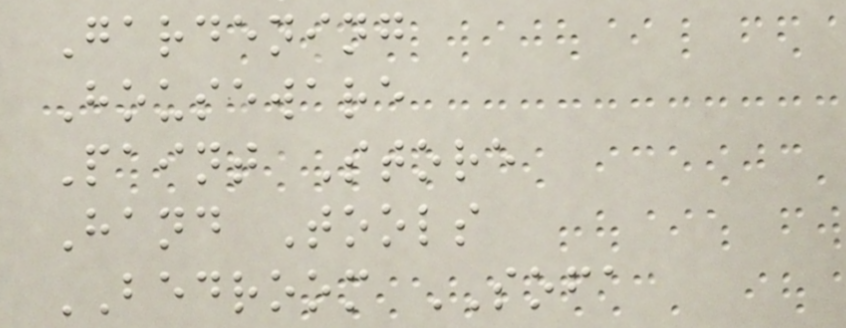Gardening
Houseware
Paint Store
Hand Tools
BEDROOM SOFA
